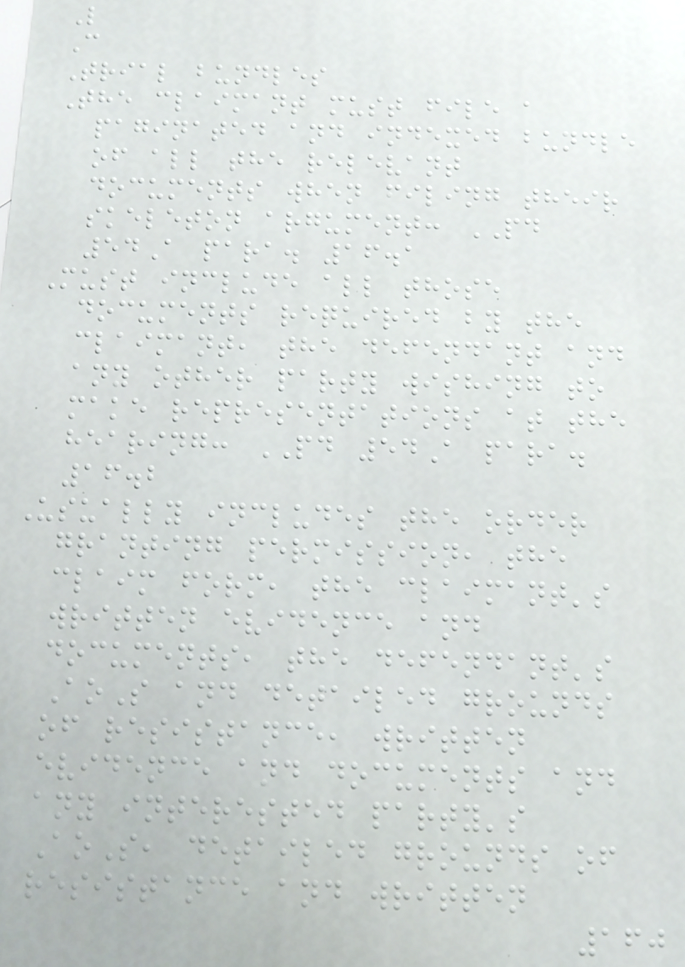L
C
Trial bundles
The claimant must file a
paginated and indexed bundle
of all the relevant
documents when filing their
skeleton argument: PD
54A para. 16.1
Must include all those
documents required by the
claimant, the defendant and
any other party wishing to
make representations at the
hearing: PD 54A para.
16.2
Usually includes the order
granting permission, the
claim form, the claimant's
written evidence and
documents, the defendant's
AoS and detailed grounds
of resistance, written
evidence and documents and
any interested party's
AoS, detailed grounds of
resistance and written
160
